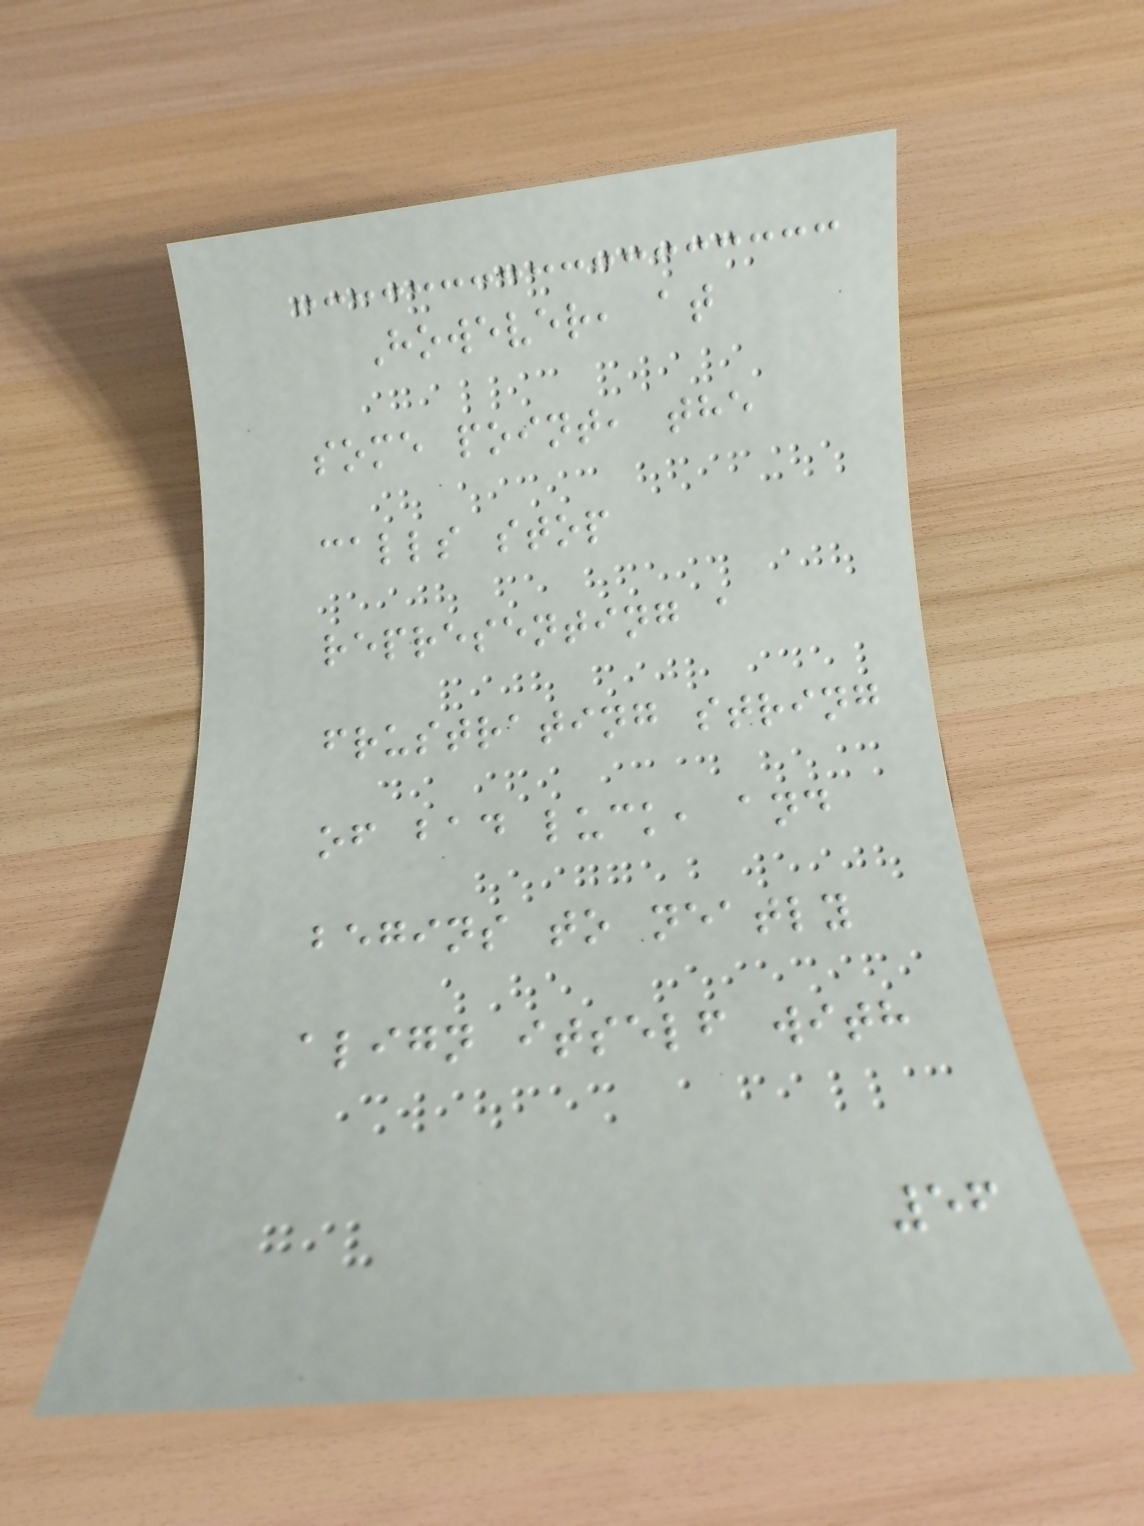However, at
some point, the
calls stop
representing a
frustrating string
of bad luck, and
begins to neatly
align itself with
56
